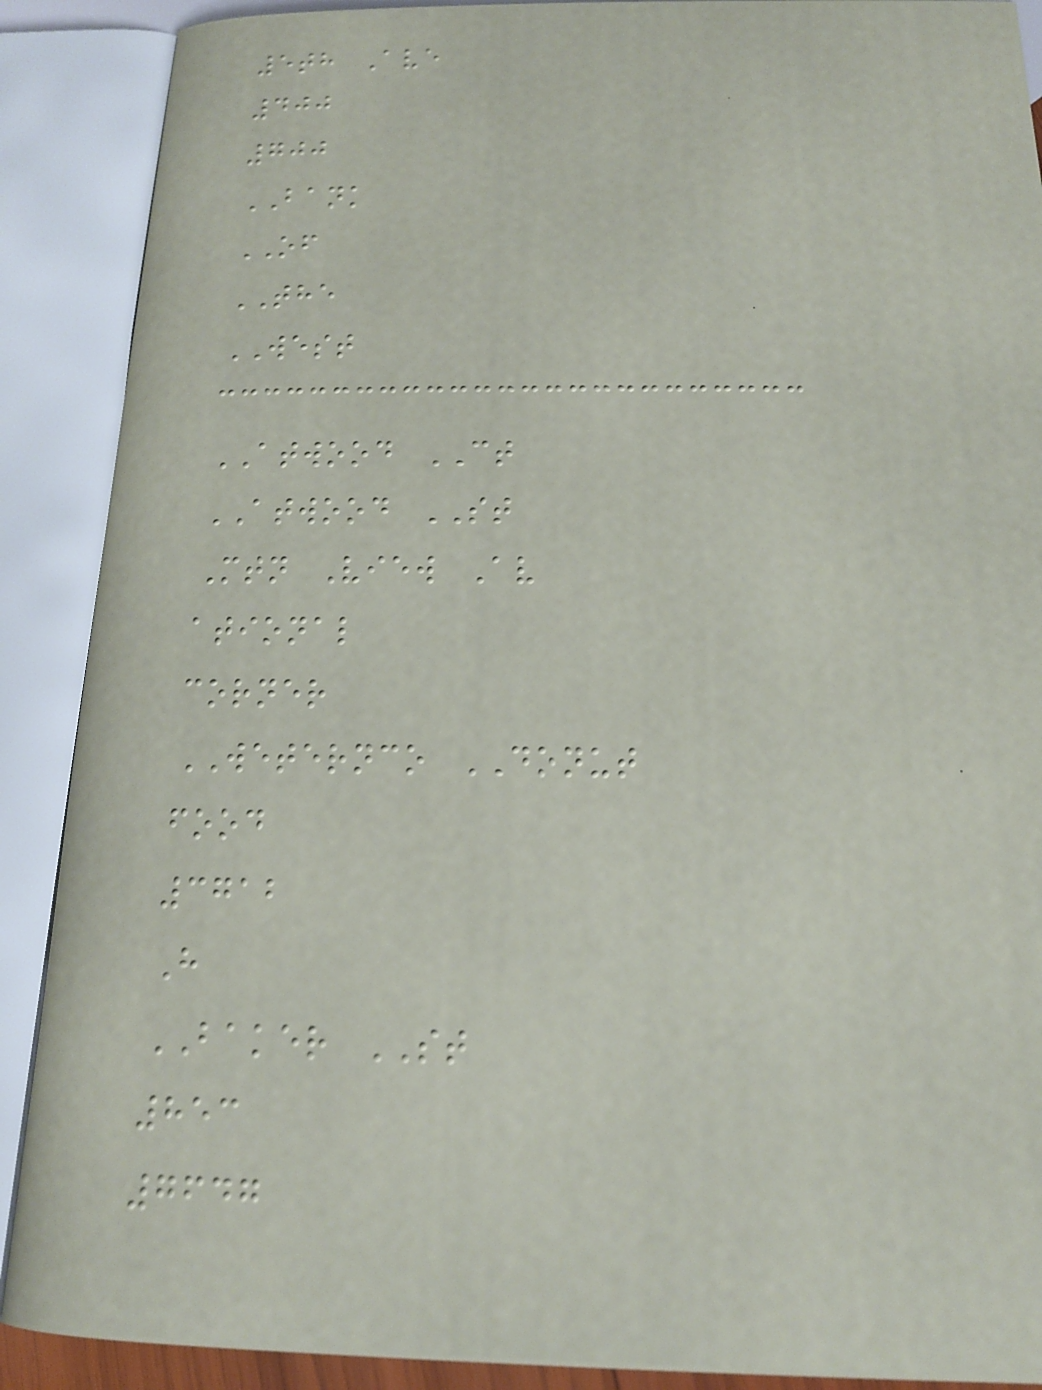5th Ave
400
700
BANK
OF
THE
WEST
ATWOOD CT
ATWOOD ST
Mtn View Av
ational
corner
WETERNCO DONUT
food
3712
H
BAKER ST
853
7647
